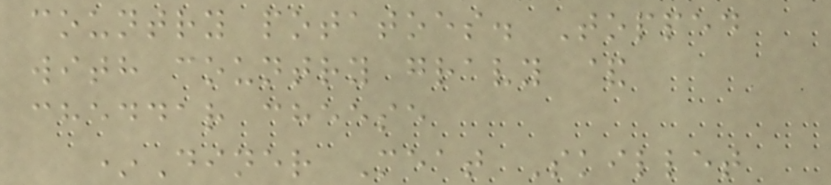country potatoes. Topped
with country gravy &
cheddar cheese
*Diner Meat Skillet
